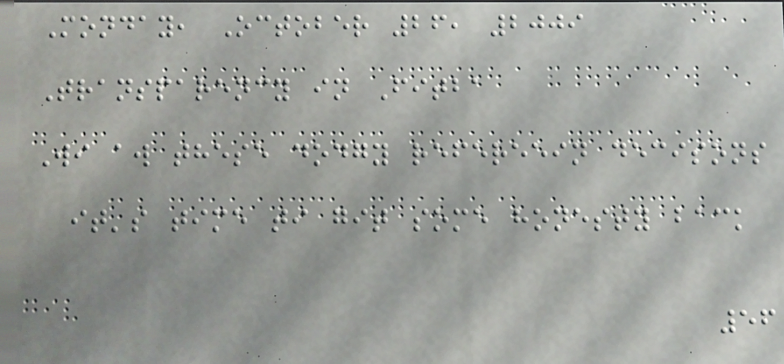Monday, October 26, 2009
Transparency in Fitba
Wi aw these dodgy refereein decisons
it's time ti git some honesty back
56
